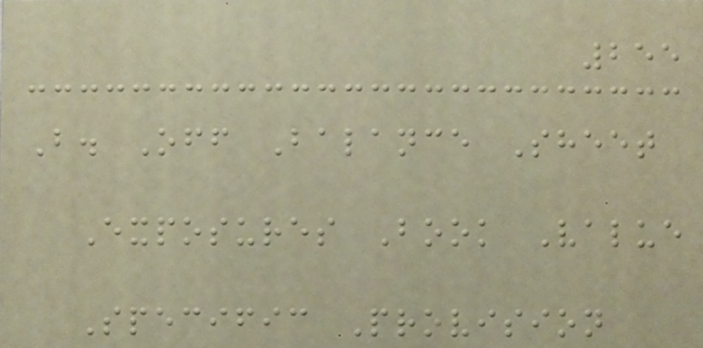255
B. Off Balance Sheet
Exposures Book Value
Specific Provision
